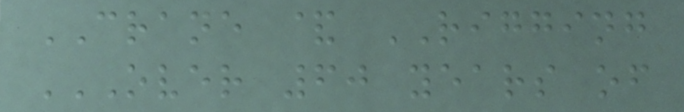CRANE & RIGGING
OVER 60 YEARS OF
